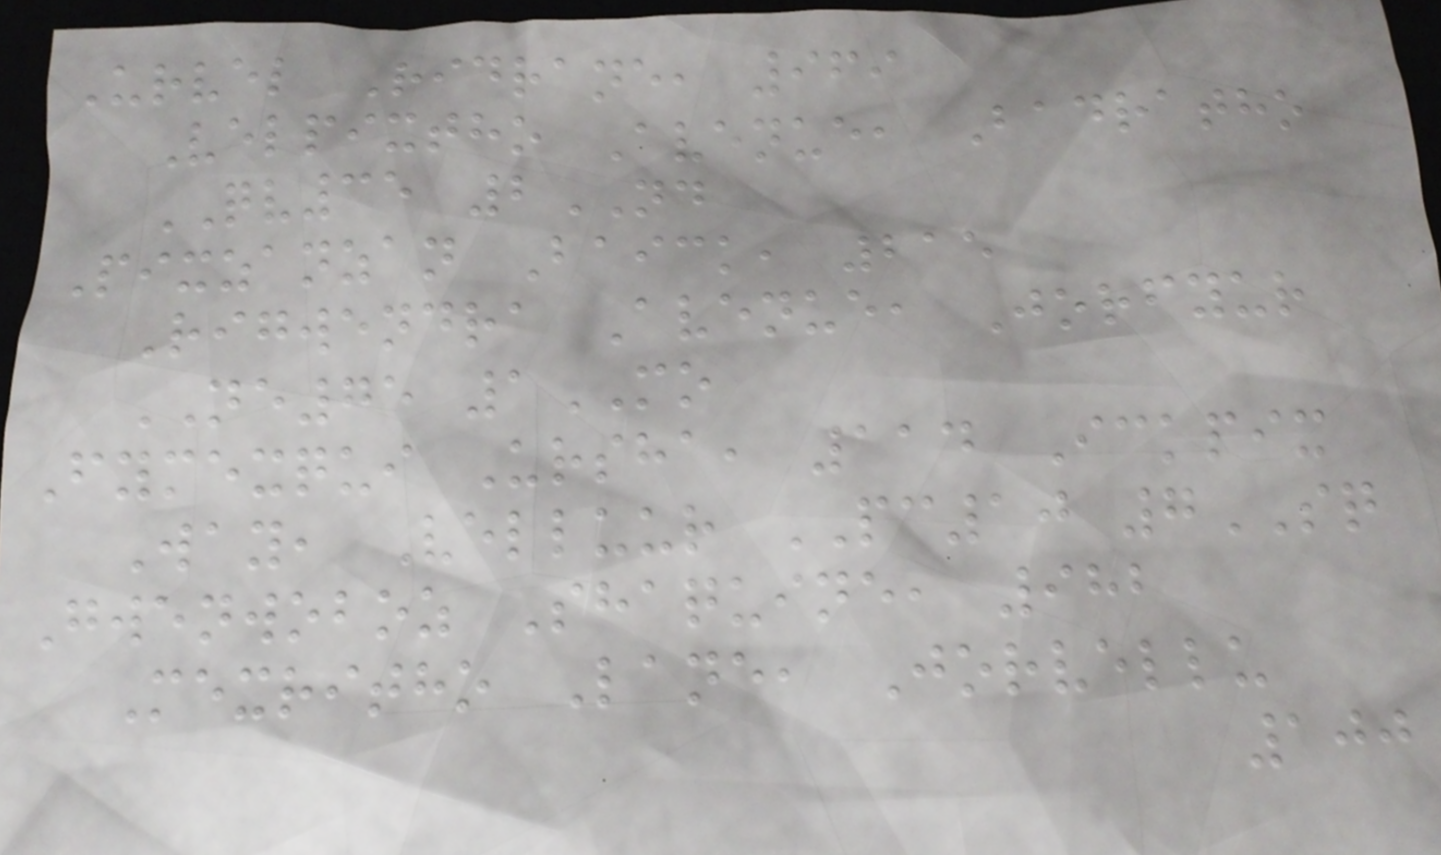Urvel Ridrane, 969
Velpixtho Avenue, Badratho
QV35 2ND
Pixzanzan Baick, 215
Rigwendra Avenue, Jorfyur
NE75 1MO
Fymexqui Ursha, 114 Ickpix
Way, Velluur PC10 7SQ
Gwenwoboz Shaquine, 982
Mexritho Lane, Jorvellu
100
